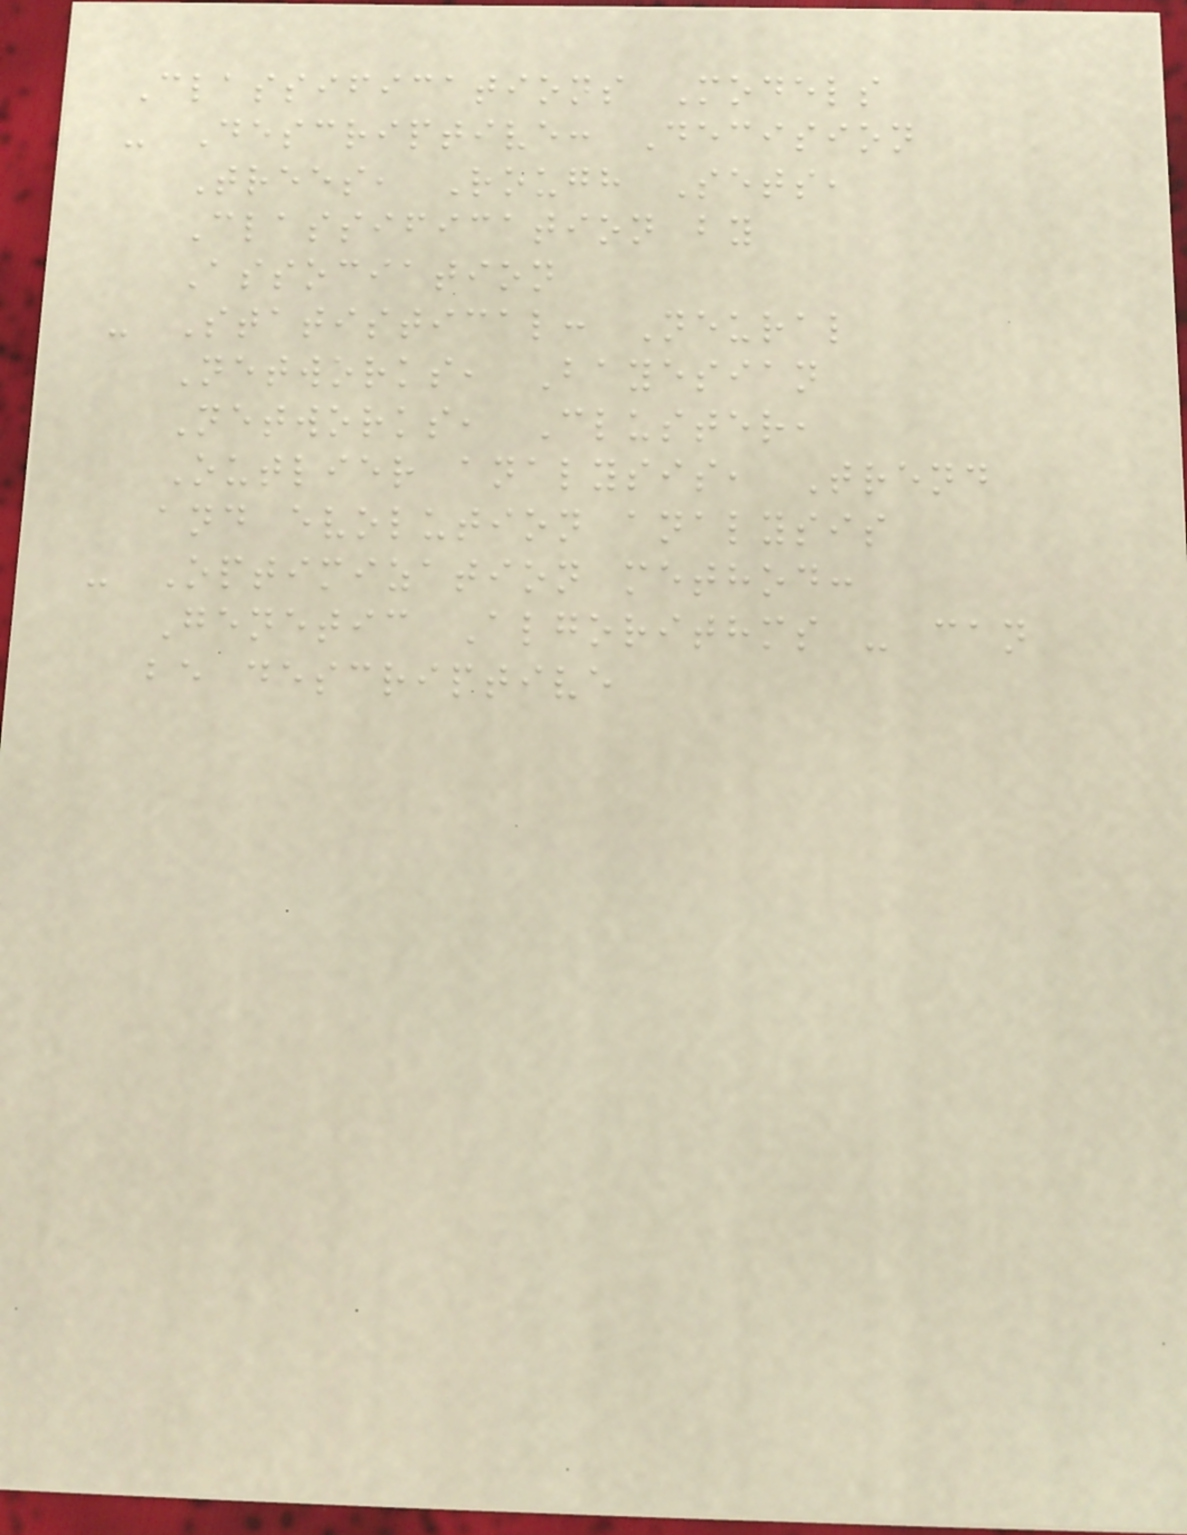Classifications Models
- Descriptive: Decision
Trees, Rough Sets,
Classification by
Association
- Statistical: Neural
Networks, Bayesian
Networks, Cluster,
Outlier analysis, Trend
and evolution analysis
- Optimization method:
Genetic Algorithms - can
be descriptive
